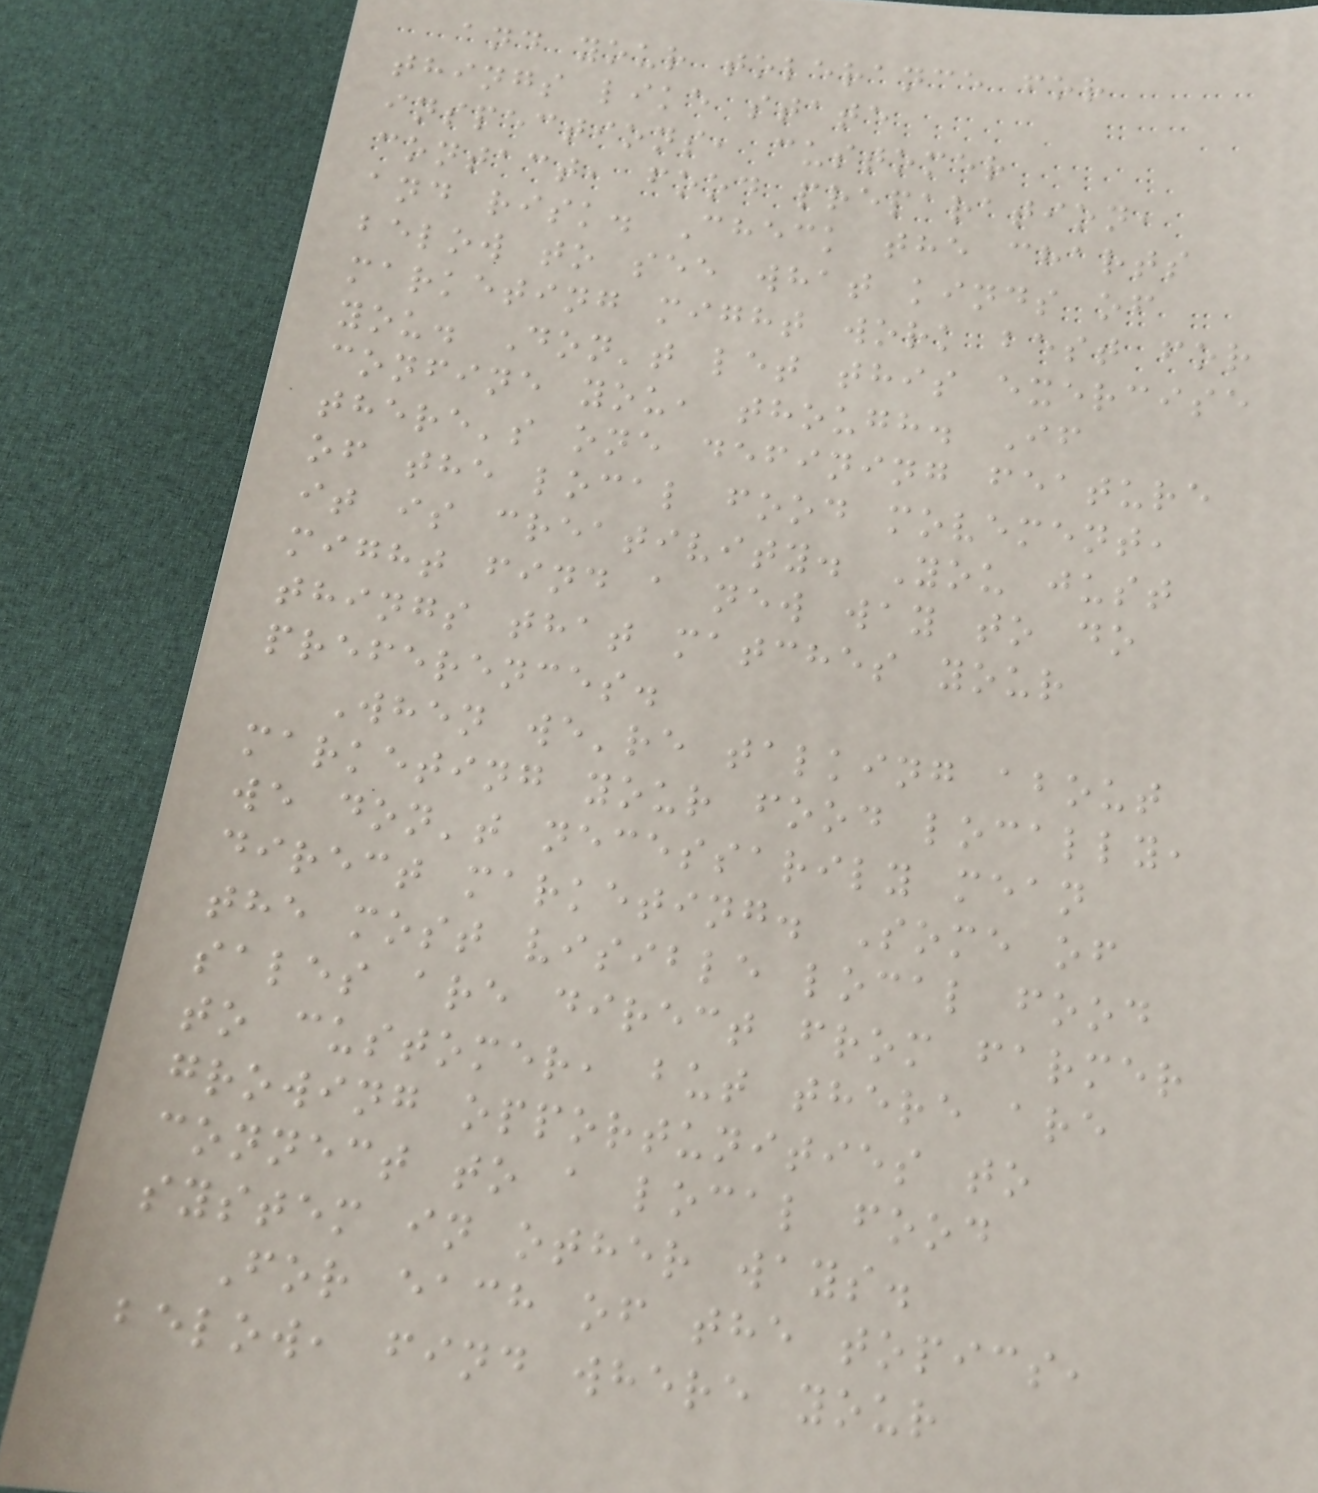and your tolerance for
things like state
inspections, customer
contact, food preparation,
and risk. Check the charts
below to see what kinds of
marketing might work best for
you. Don't let this exercise
confine you, though. If
there's one defining feature
of the local food movement,
it is creativity. You just
might find a new way to do
things that matches your
preferences.
When we're talking about
marketing your food locally,
we don't necessarily mean
direct marketing. Some of
the most visible local food
sales are direct from farmer
to customer, but there are
growing opportunities to
connect to a local food
system in other ways.
For each of the topics,
below, find where your
